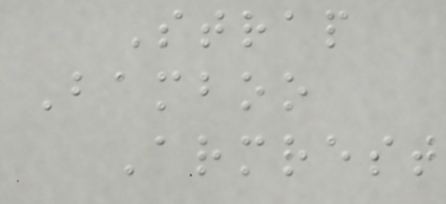Strap
Bamboo
Armrest
